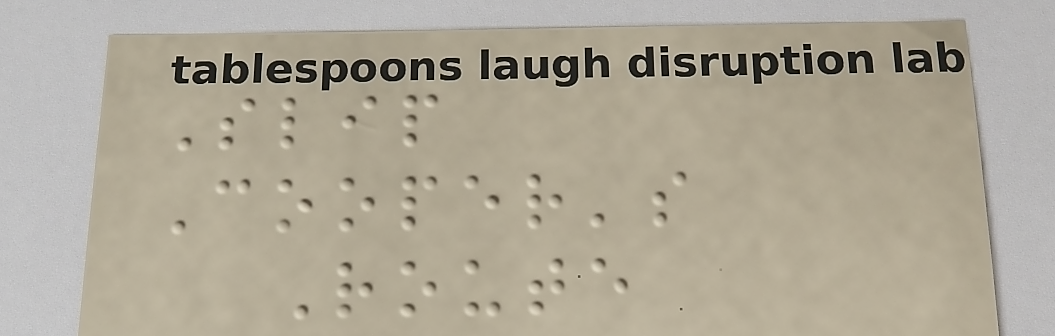Slip
Cooper's
Route
